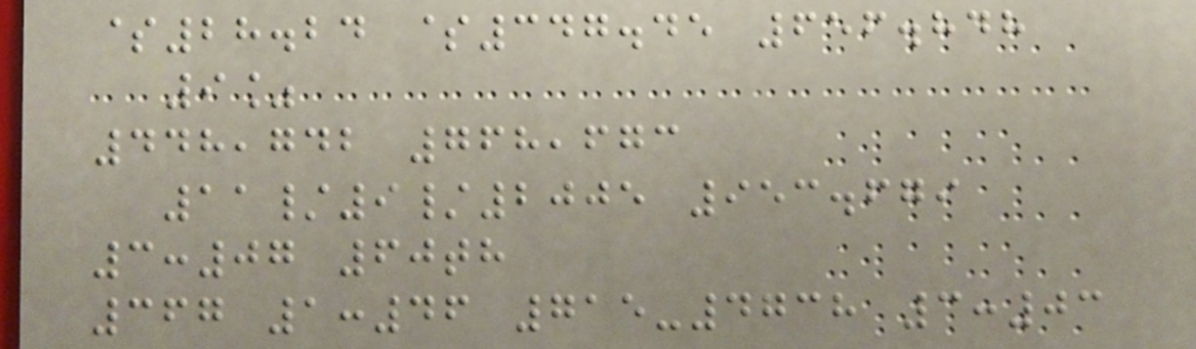$28.24 $347.45 656.848
9%
448,742 768,673
11/9/2005 953.679
3:07 60th
367 1:46 715-4738 3:03
